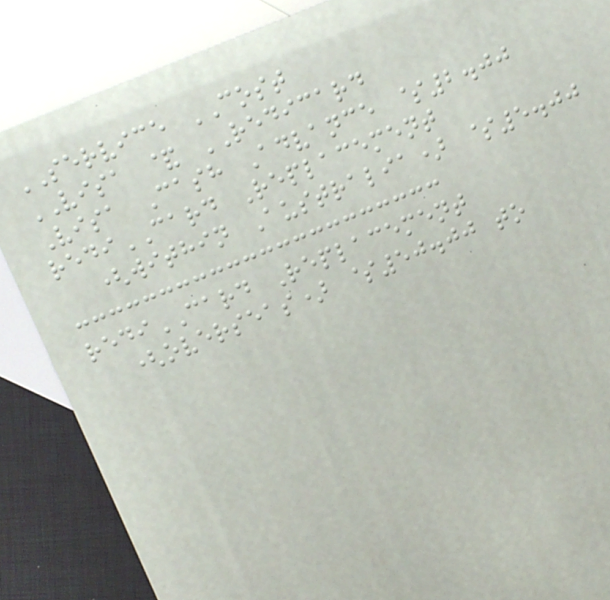SERVICE COST
VISA & REDICARD
Visa Cash Advance $2.00
rediCARD Replacement
(within Australia) $5.00
rediCARD Replacement
(overseas) $50.00 to
